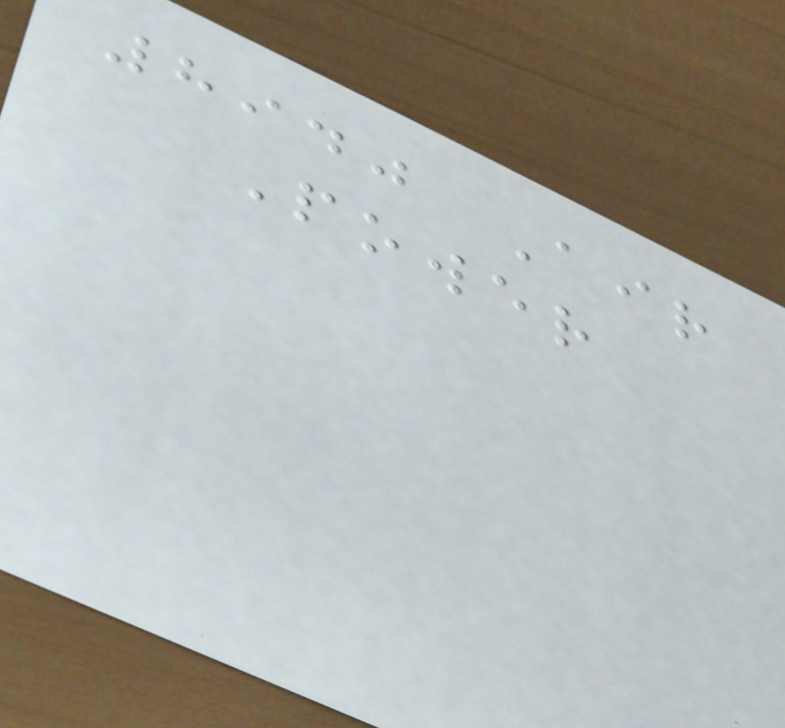8940 Air
Power
